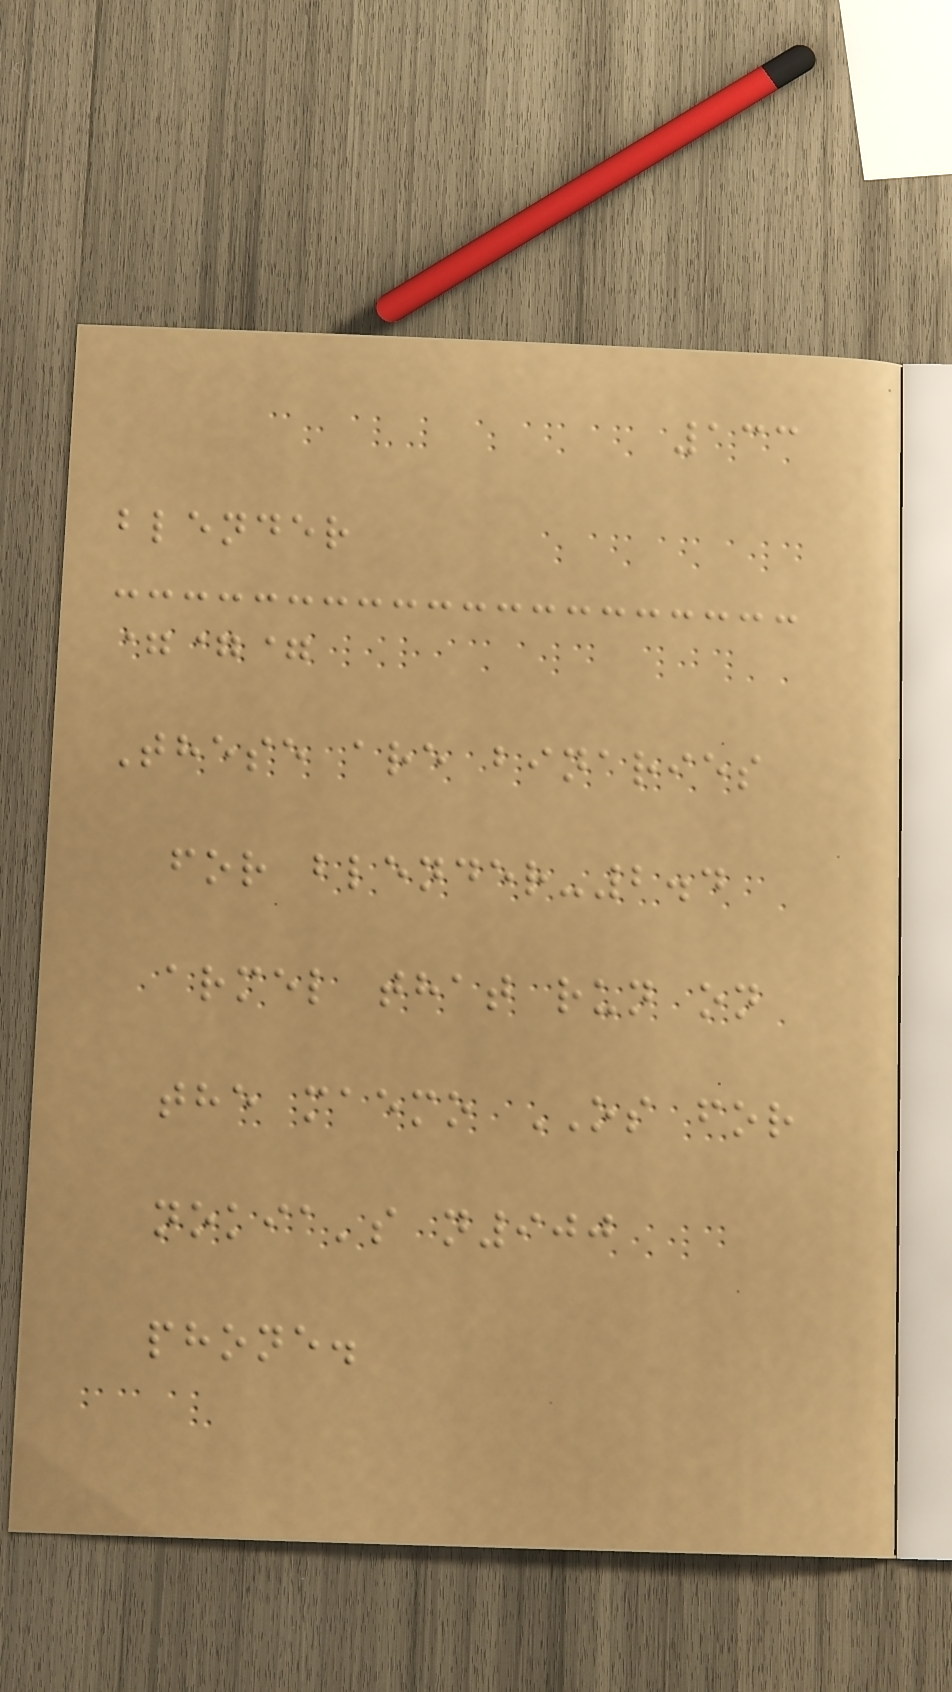133
blender
===
These are binaries
for blender-2.4
armel that run on
the maemo OS for
nokia's n900
phone.
